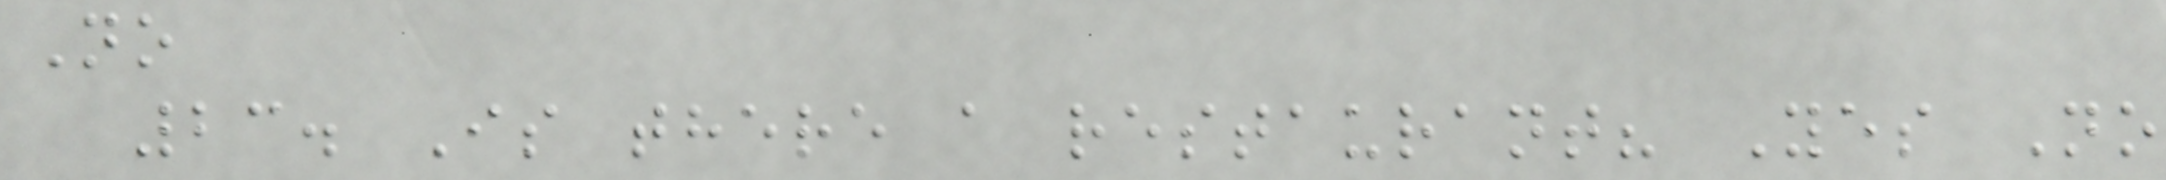No
23. Is there a restaurant? Yes No
